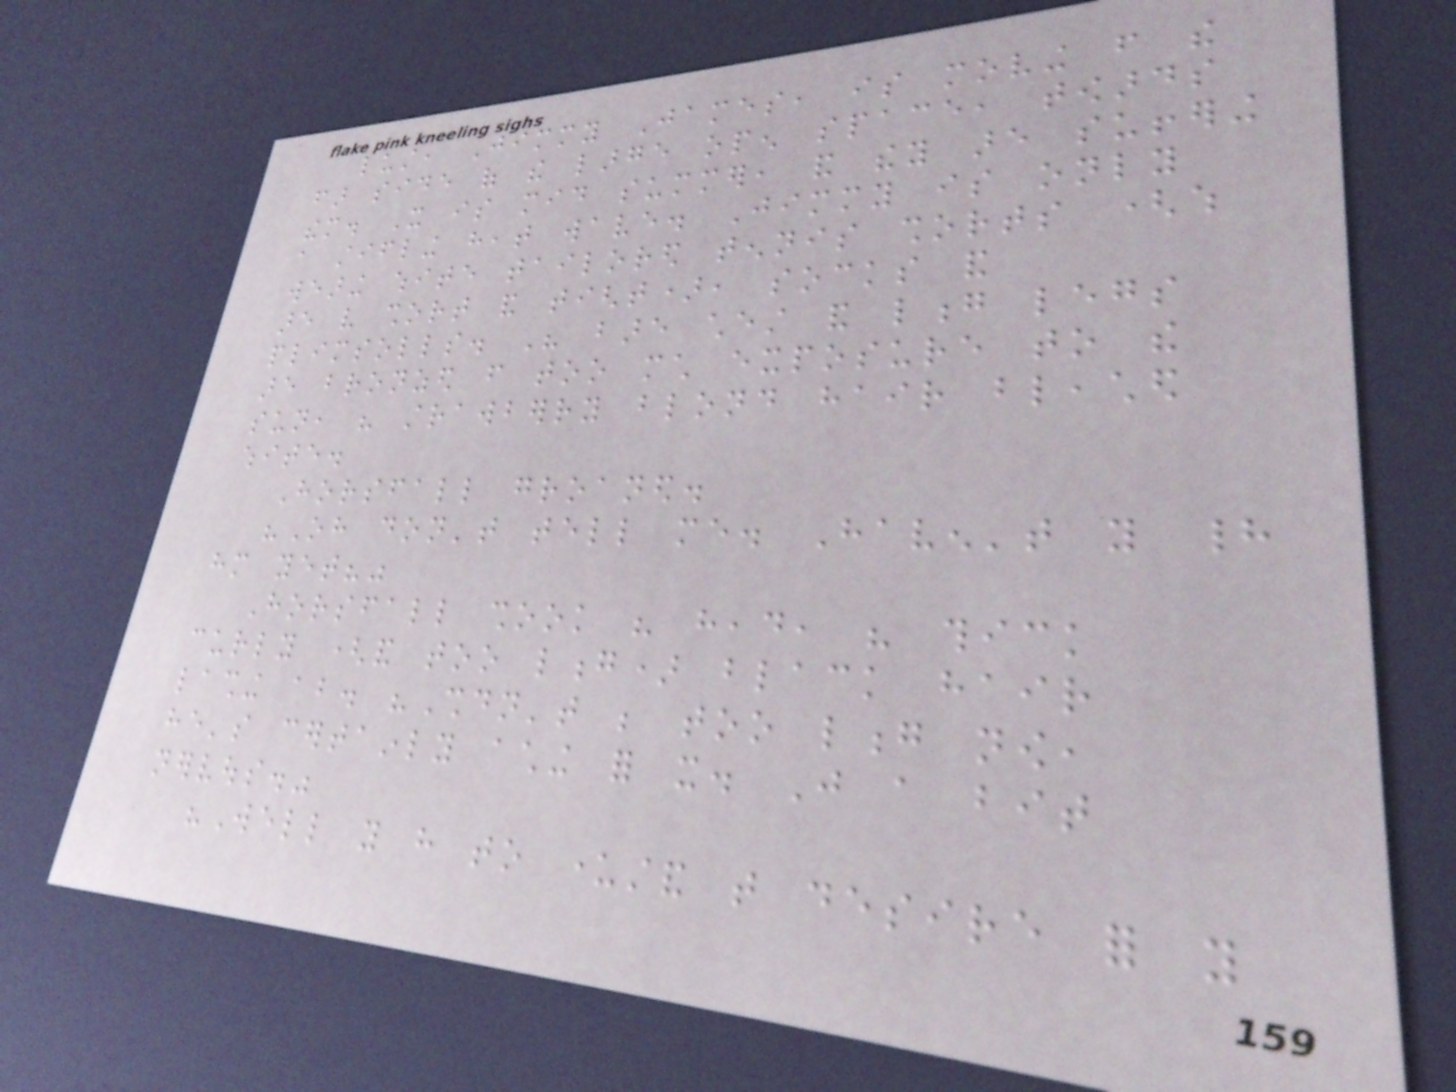lust, Jimmy James, is moving from the
far side of the large open space, towards
them. It is mid summer, and they are suffering
a stifling heat wave. Jimmy is only
wearing white tailored tennis shorts (which
are very short and tight), socks and
plimsolls. His bare chest and long legs
are bronzed from too much exposure to the
sun, his strawberry blond hair bleached
white.
Horsfall groaned.
"Oh don't tell me. Haven't you had
him yet?"
Horsfall shook his head, his thick
curly (and too long) black hair
lashing about. "Shouldn't be too long now,
he's certainly aching for it. Just a bit
nervous."
"Well you have to understand that desire for you
